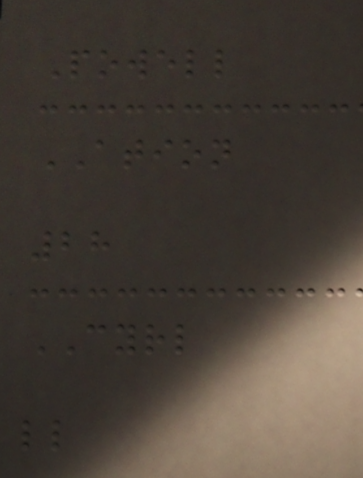Powell
ATION
28
CYRL
ll
